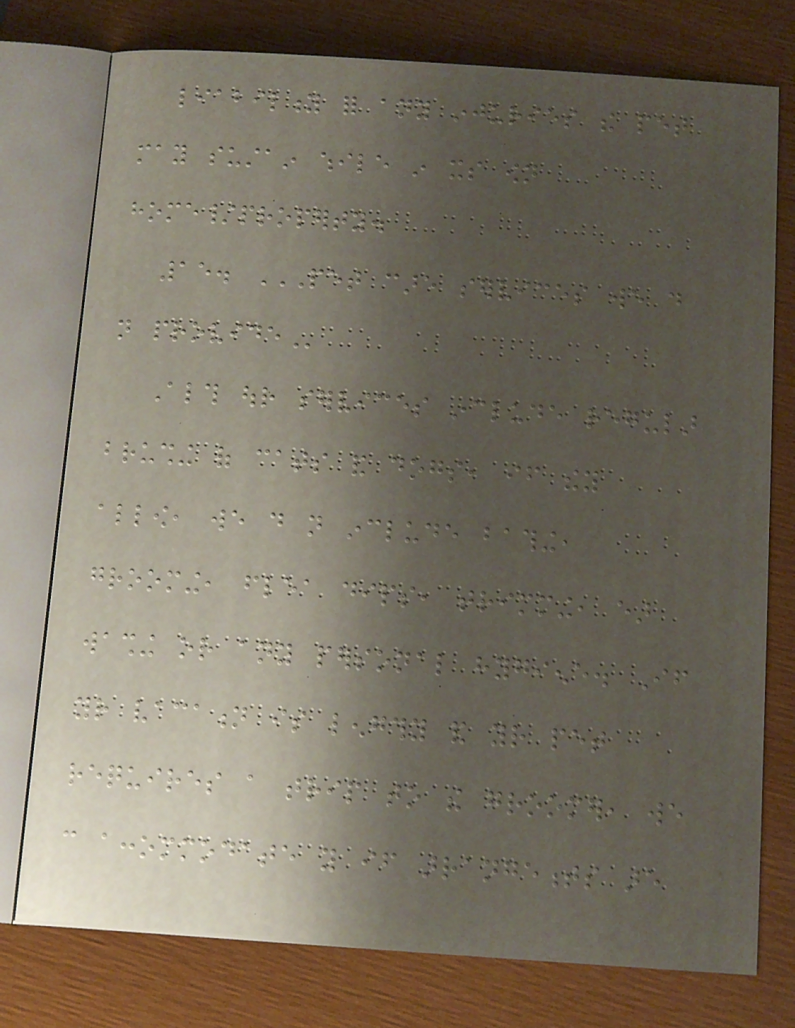liability for any injuries the pet
may sustain while in its own
home/property.
15. PET CARE SERVICES WE DO
NOT PROVIDE
Although our services include regular
brushing of cats and dogs, if they
allow, we do not include bathing,
grooming, flea dips, trimming, ear
washing or any personal hygiene. If
your vacation is lengthy and your pet
requires a trip to the groomer, we
can accommodate you if arrangements are
